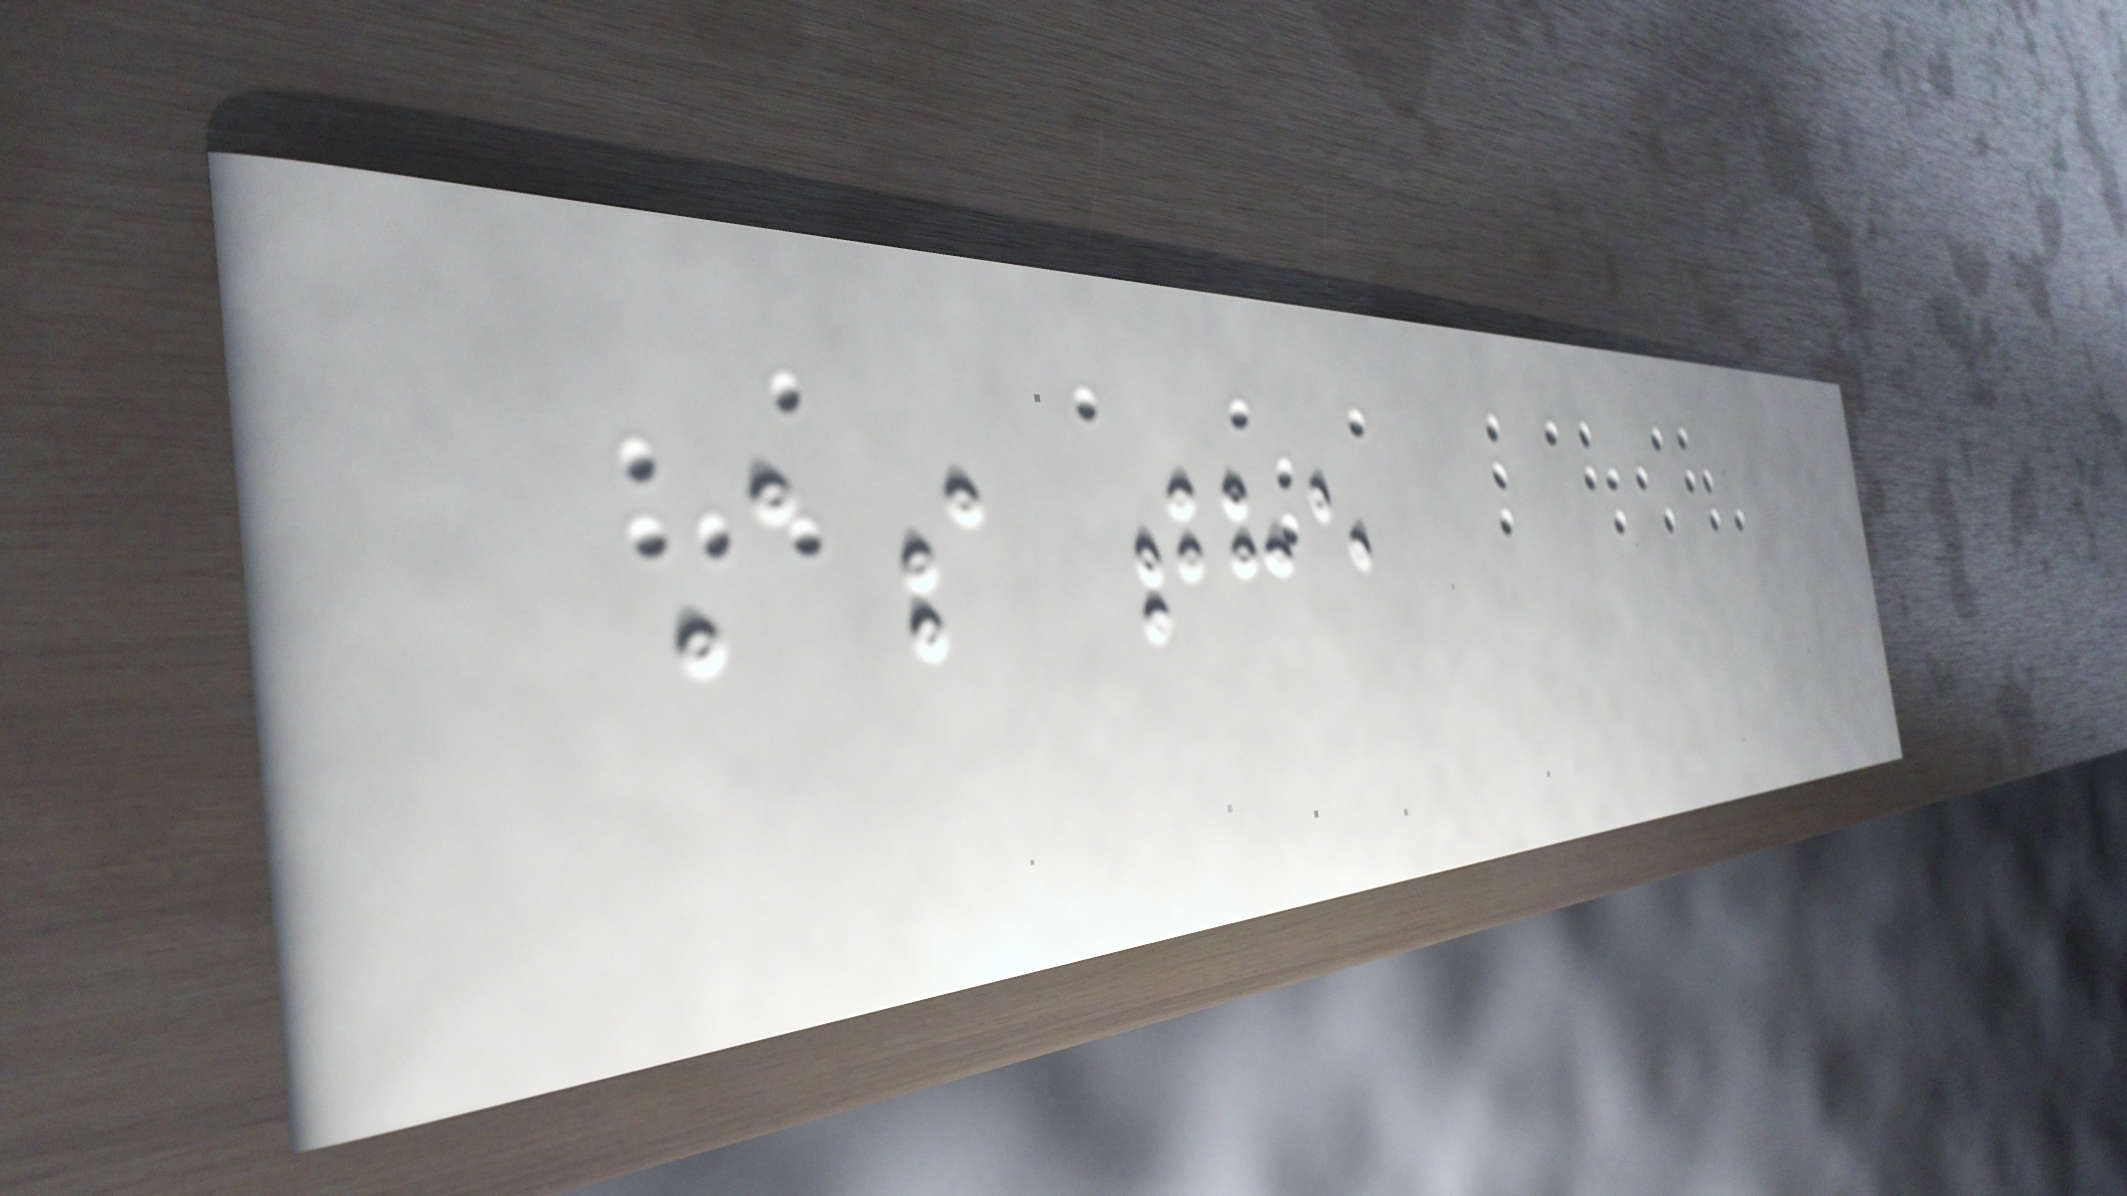As the
